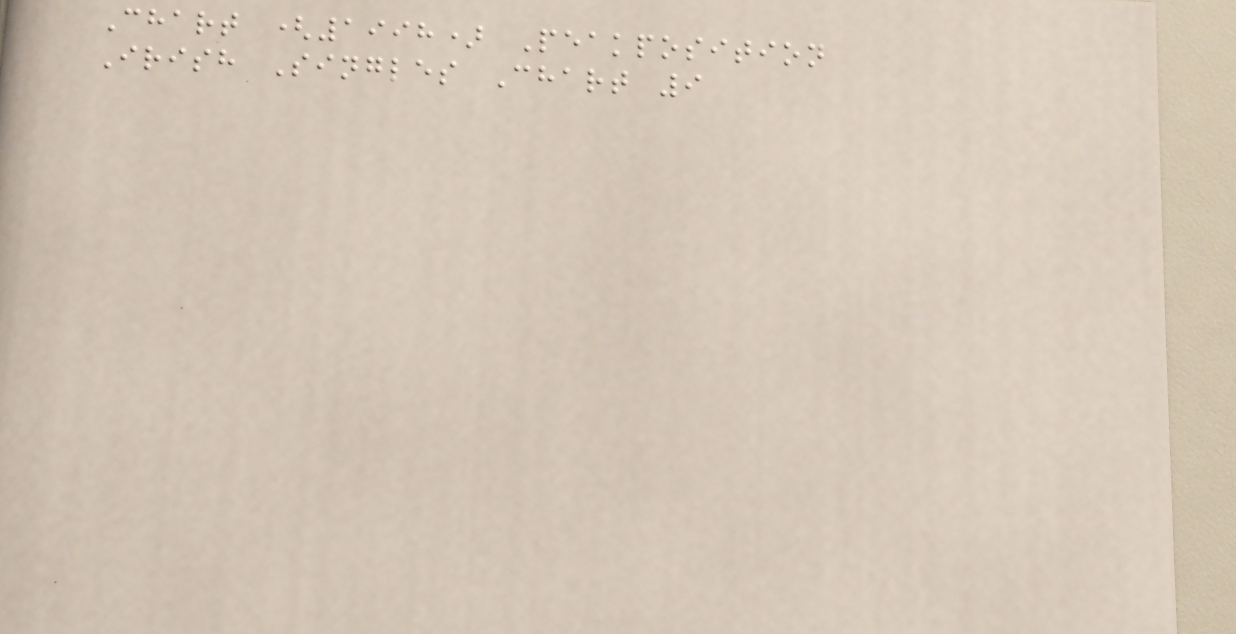Chart (1998) Peakposition
Irish Singles Chart 9
